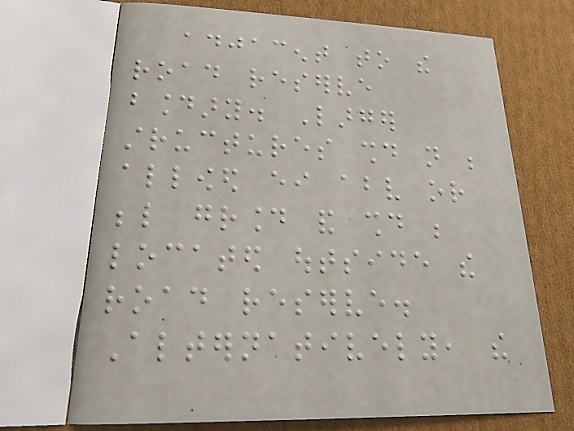adjacent to the
road reserve
boundary. Larger
structures should not be
allowed either above or
below ground and should be
located outside the
road reserve.
Alternatively, the
